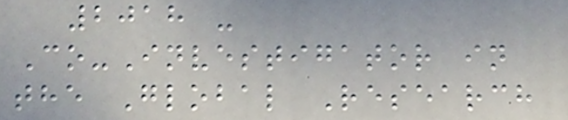2018 -
Co-Investigator in
the Global Research
